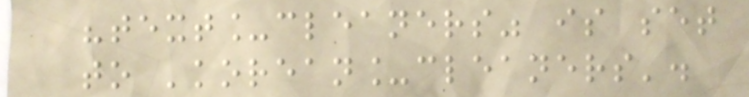"text_cleaners" is set
to 'korean_cleaners'.
